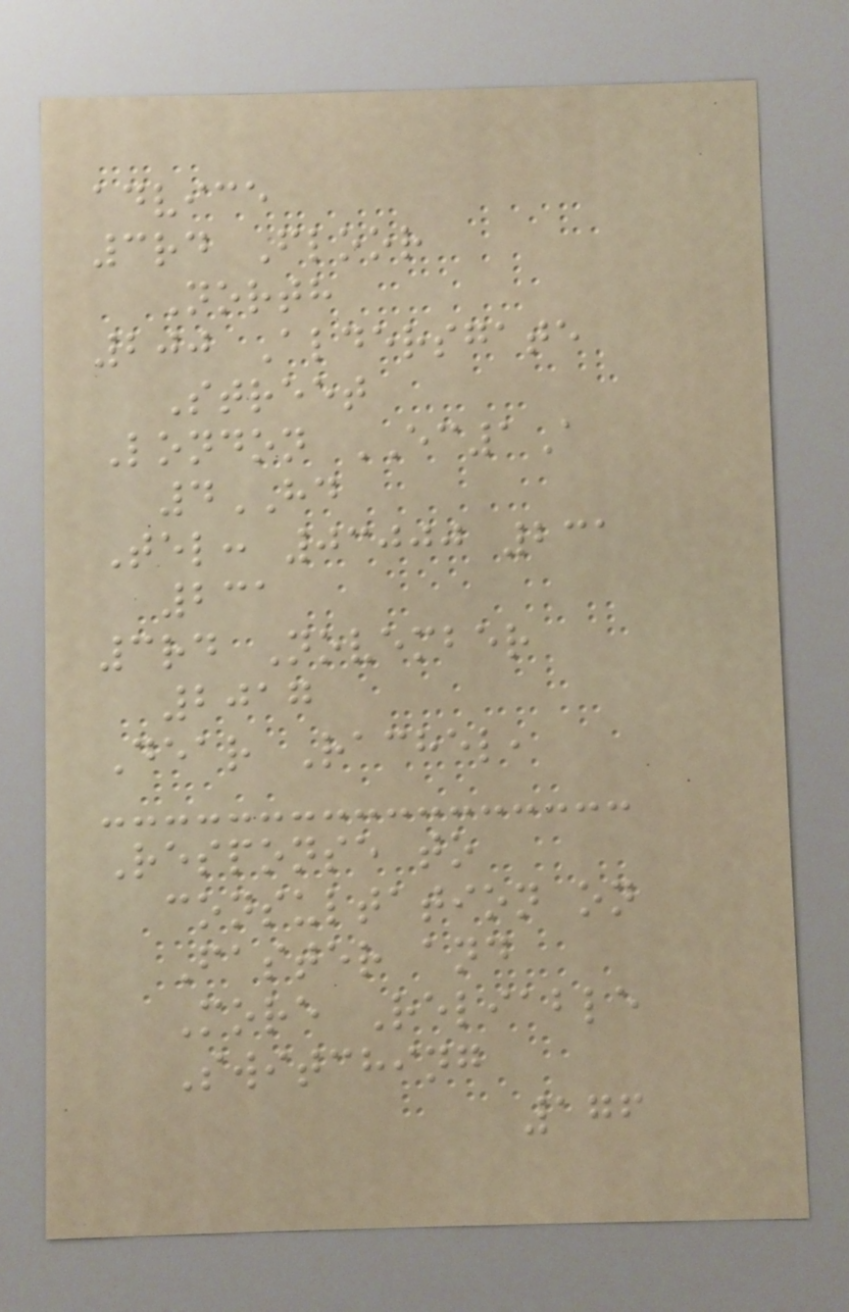advice
3rd Floor
North
200 Aldersgate
Street
London EC1A
4HD
Tel: 03000 231
231
3rd November
2017
Dear Rachel,
Response to
consultation on
Faster and
More Reliable
Switching
176
